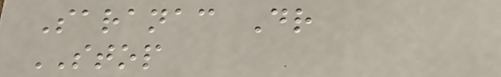Saranac Dr
STOP
